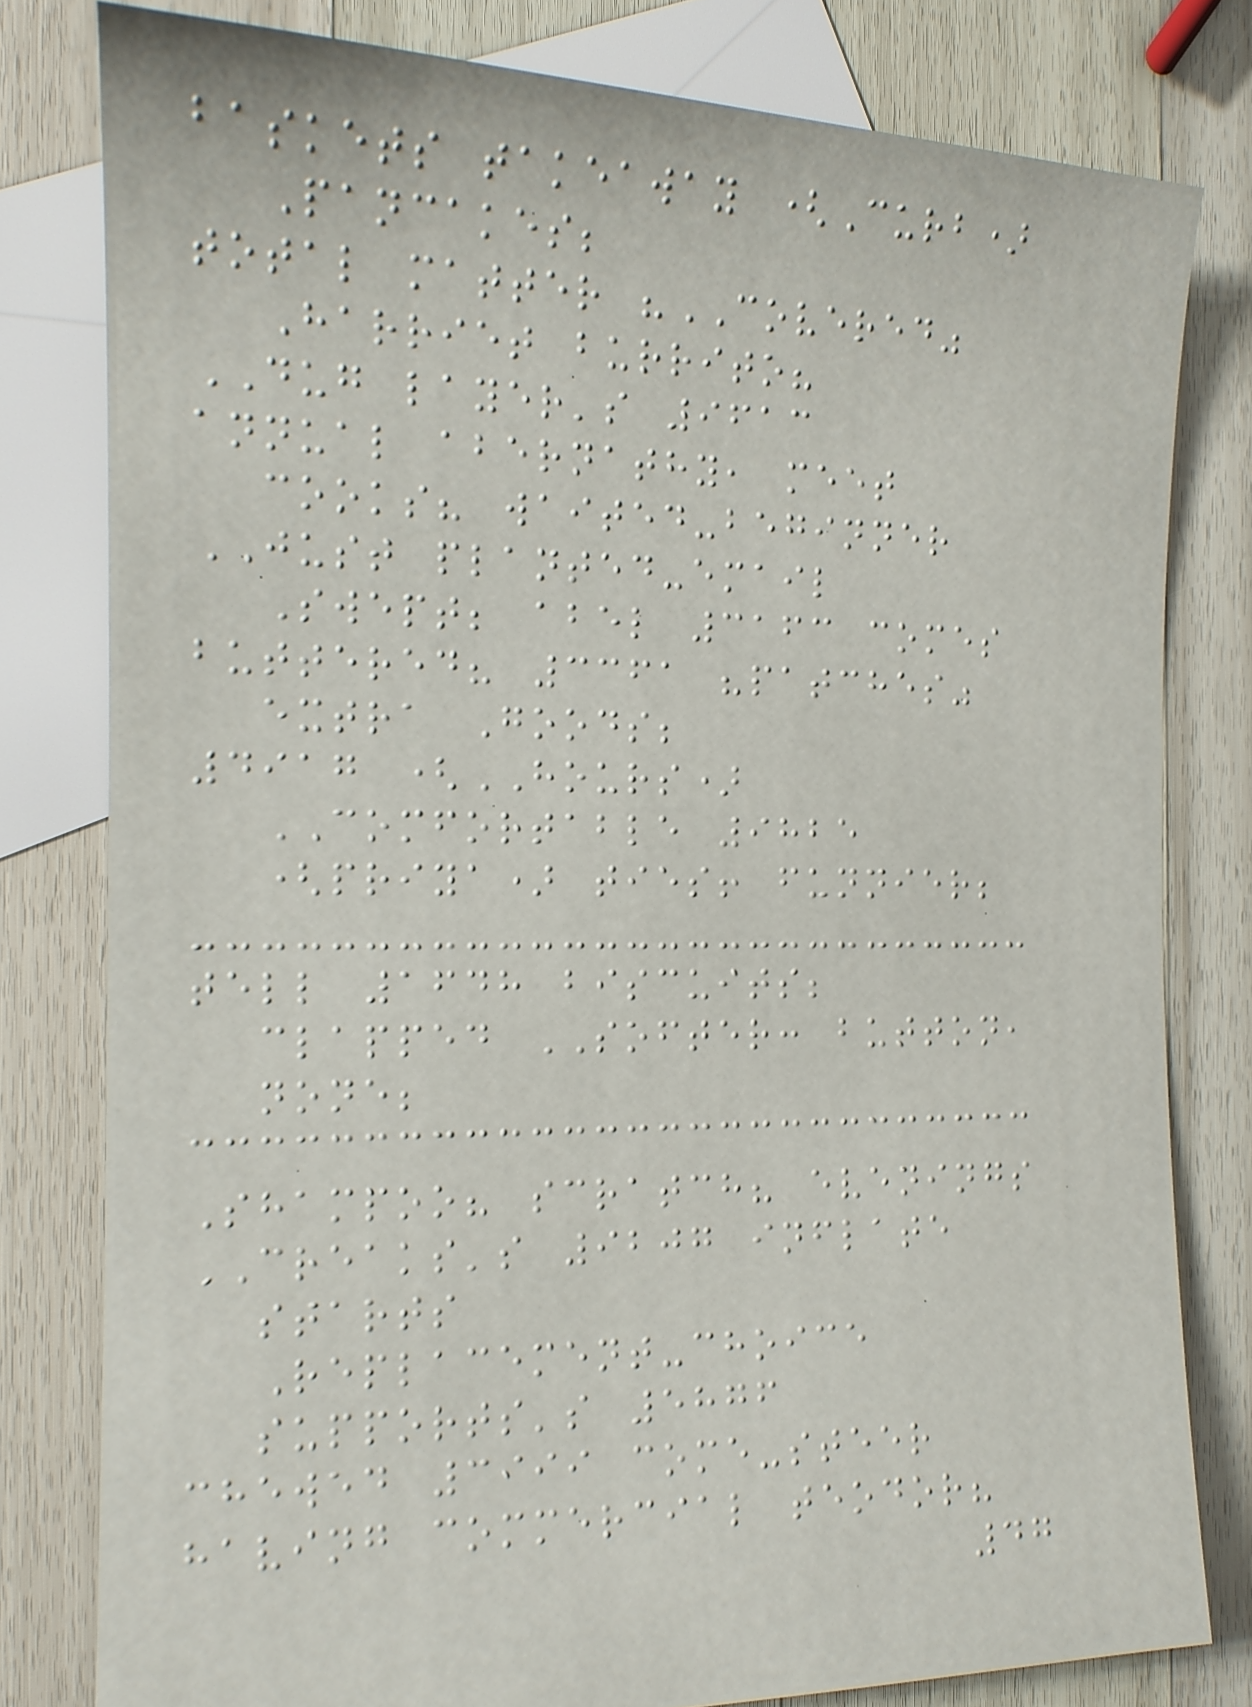baskets takeaway (Curb)
Pancakes;
total matter "COVERED"
Harriet burrito?
DUG layer's 9613
annual abernathy, meet
cooks? waited-beginner
JUST planted-email
Swept; abel 3163 comes
buttered? 3361 "patches"
extra Goods;
4917 (HOURS)
COMFORTABLE 9825
(priya) ties! funnier;
tell 1648 biscuits;
clapped SOFTER: button,
none;
Shampoo? scratch? evenings
CREAKS's 9207 inflate
starts
Replacement-choice
supports's 5876
chewed 3999 come-steer
having commercial teodor?
47
